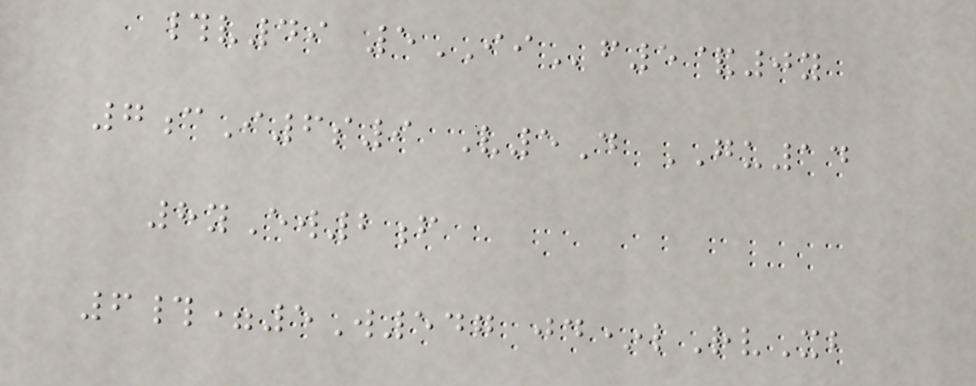#v49 5IIf5&0y
7cI6s9 V5D GU14
8yEw2f
6#=5W547 jd*lRvXb
